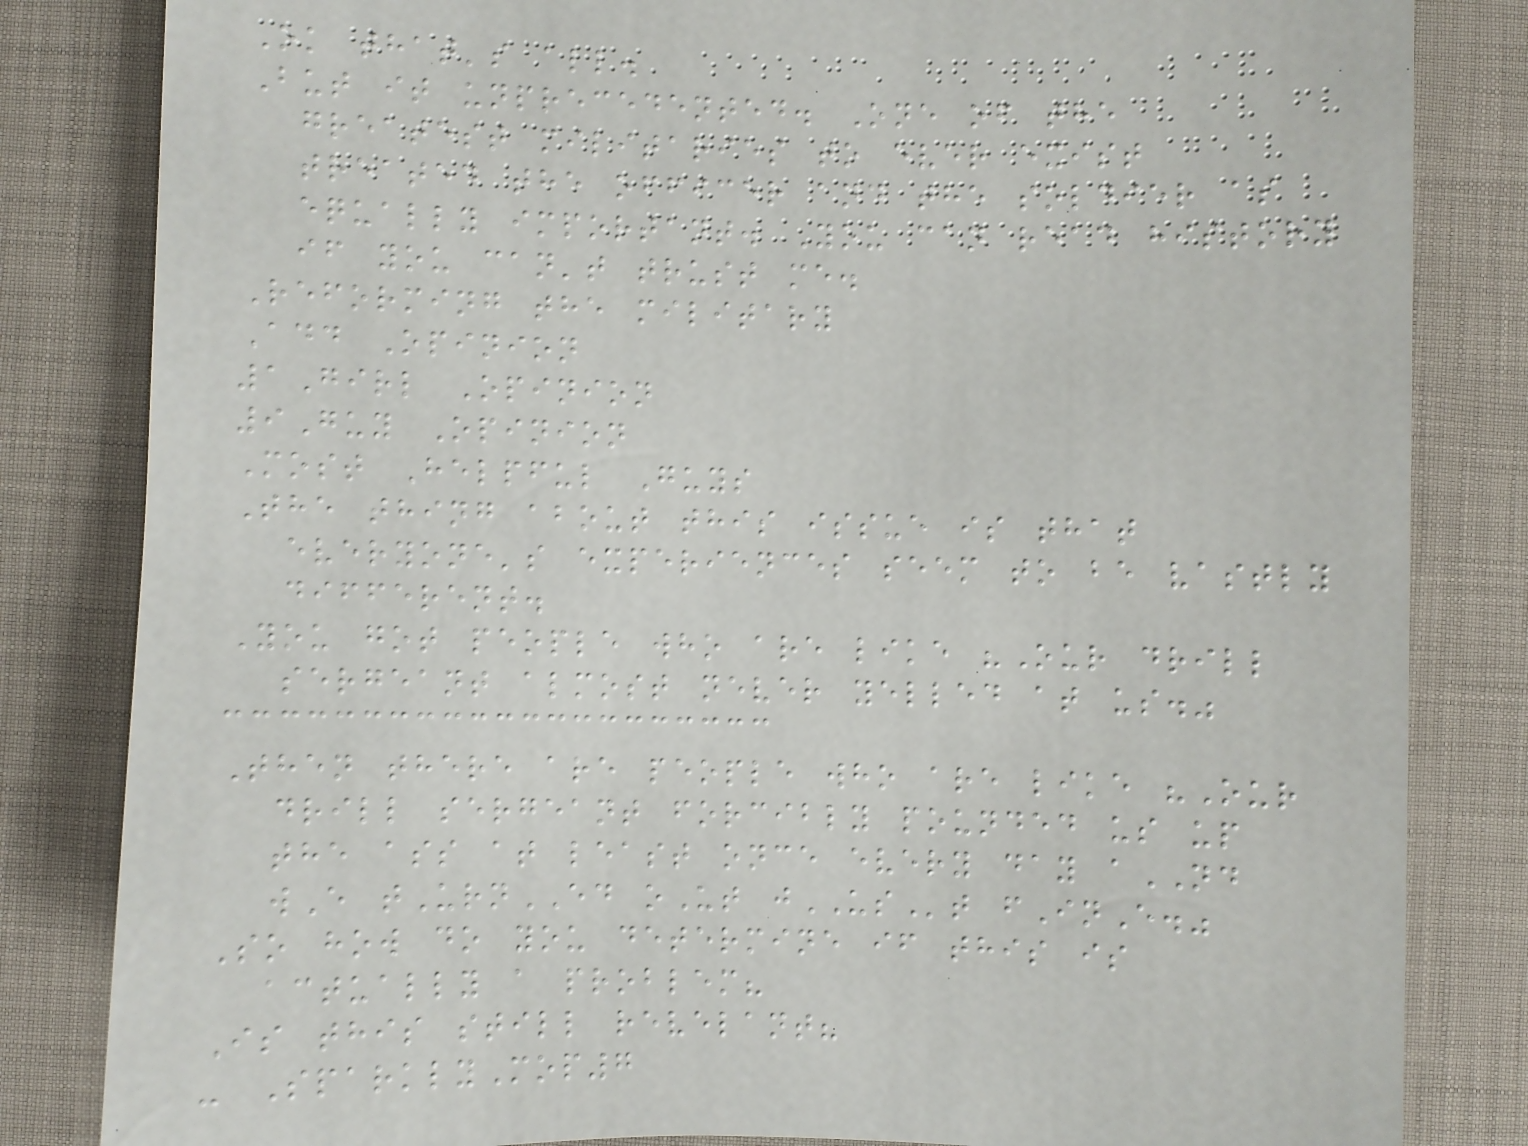Ok that's all.
But it unprecedented. One of the
greatest militaries to ever exist
treated the officer and the soldier as
equally important. You can read history
if you can't trust me.
Reforming the military
Add Opinion
1Girl Opinion
9Guy Opinion
Most Helpful Guys
The thing about this issue is that
everyone's experiences seem to be vastly
different.
You got people who are like "Our drill
sergeant almost never yelled at us."
Then there are people who are like "Our
drill sergeant forcibly pounded us up
the ass at least once every day aND
wE tUrnED oUt jUSt fInE."
So how do you determine if this is
actually a problem?
Is this still revelant?
- SparklyMop7
